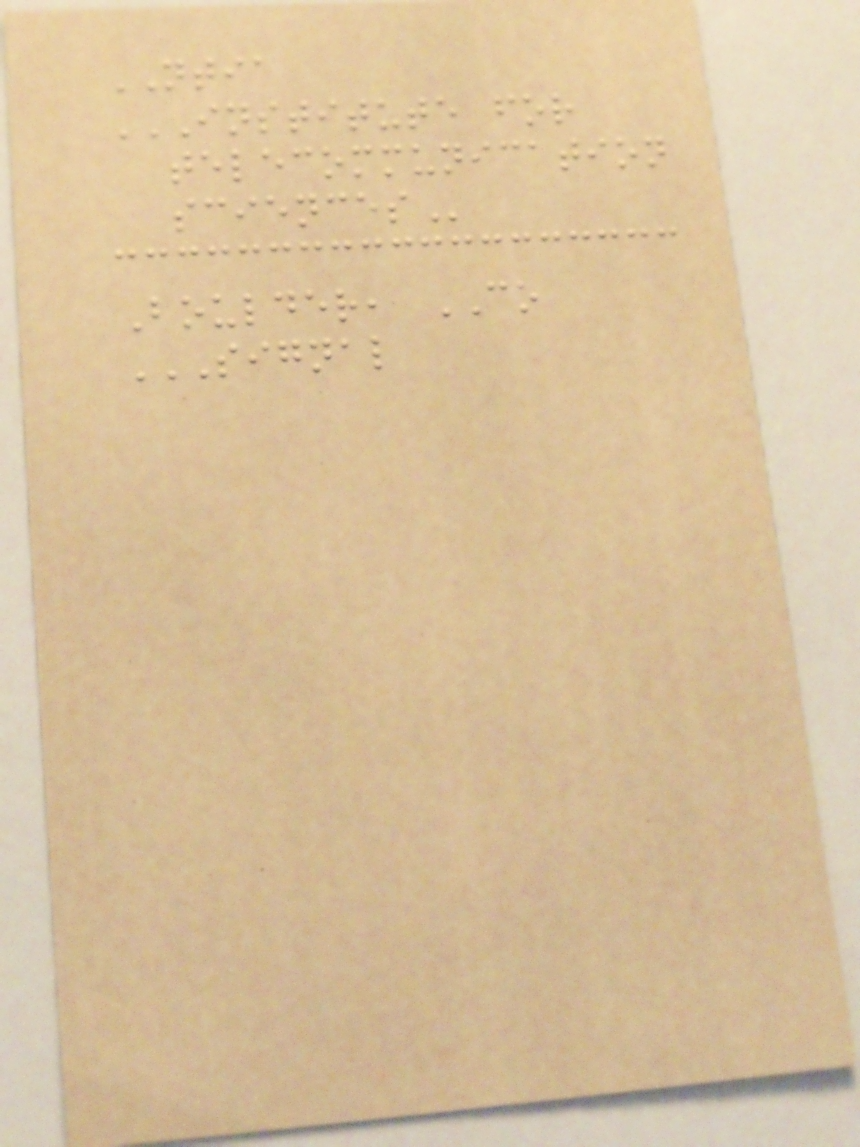NTIA
INSTITUTE FOR
TELECOMMUNICATION
SCIENCES
Boulder, CO
SIGNAL
